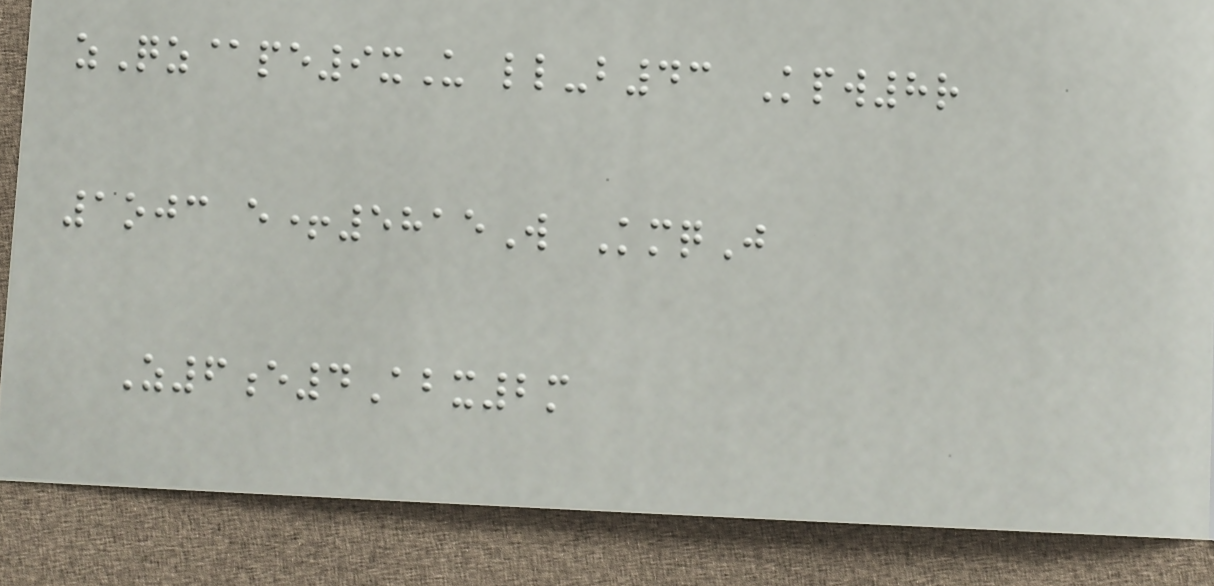zQz@pe9xU ll-b43 Kpw8r
1ojc e+5815W KmqJ
Z6e4Abx2m
